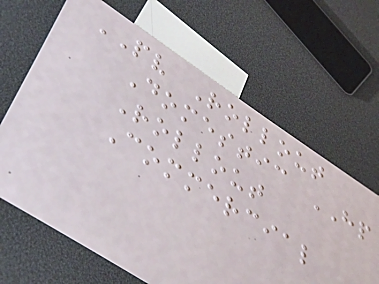PV Rollout
Domestic HP
Rollout
Commercial
